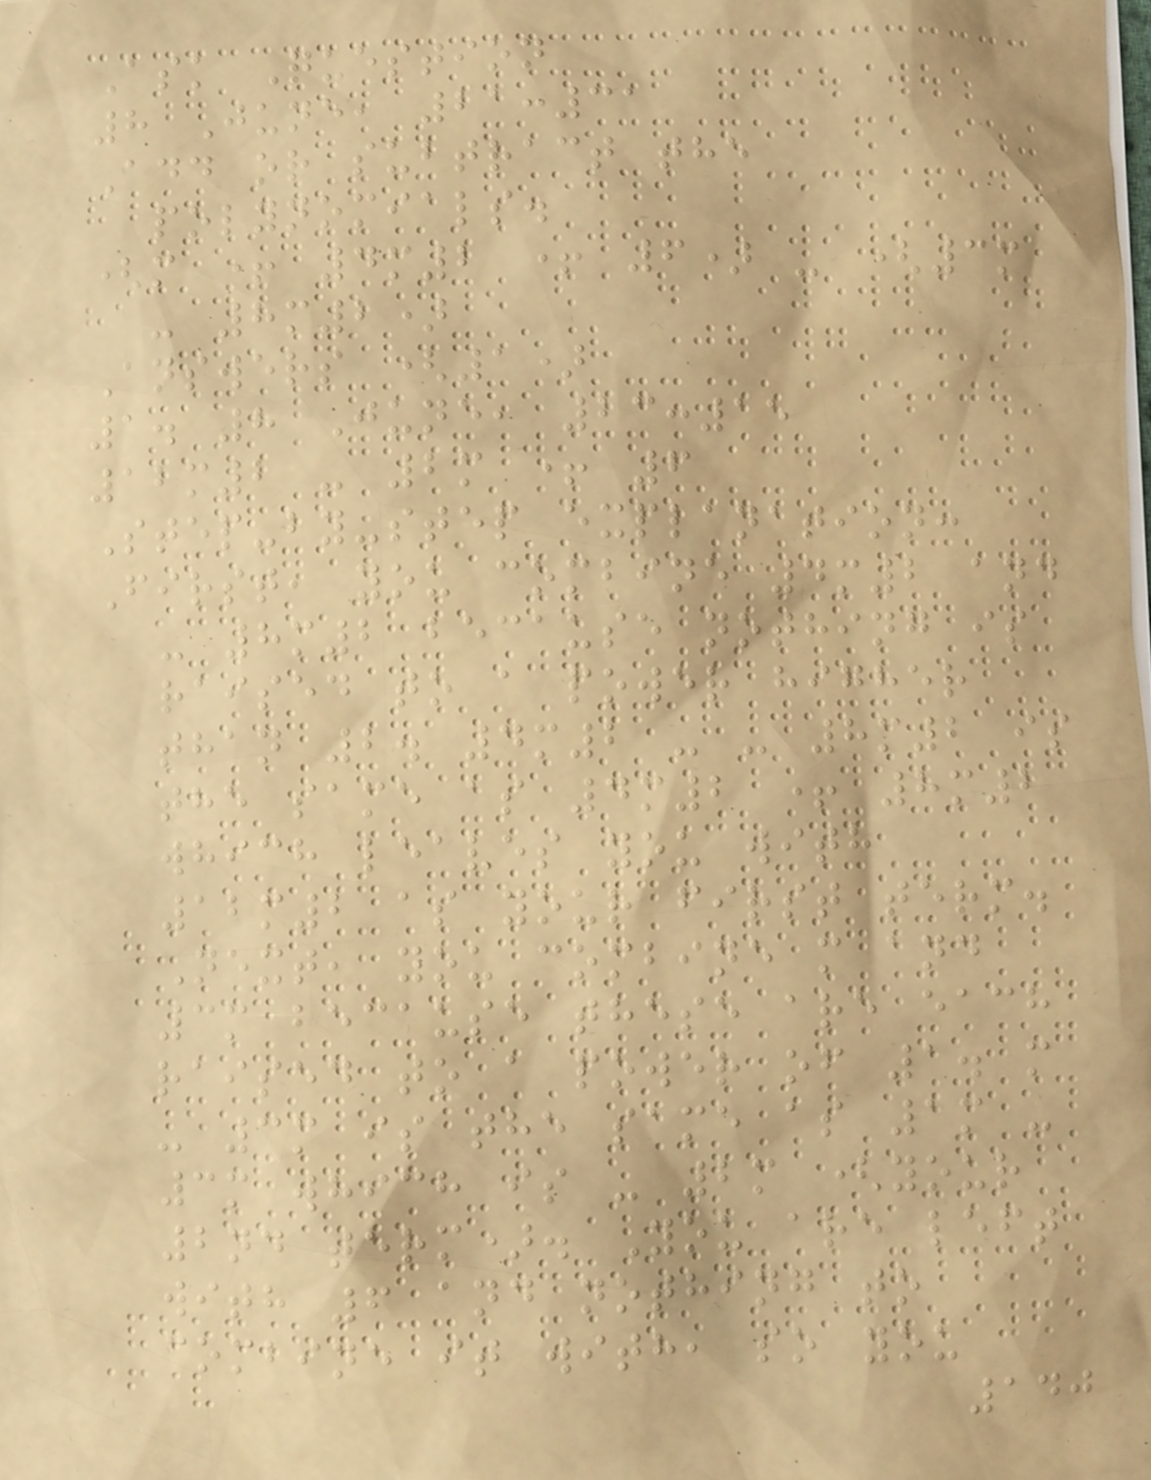Ask Question
8 June, 21:31
Add or subtract the
polynomials.
(m + 4m2 + 6) - (3m
- 8m2)
Answers (1)
1. 8 June, 23:15
12m2 - 2m + 6
Step-by-step explanation:
First, you combine 4m2 and
- 8m2 because nothing is
raised to a power higher
than 2. 4m2 - - 8m2 is
the same as 4m2 + 8m2
which leaves you with
12m2 as your first term.
Next, you combine m and
3m because these are each
raised to a power of 1. m
- 3m is the same as 1m -
3m which is - 2m (your
2nd term). You are left
with 6 and nothing to
combine it with, so you
140
